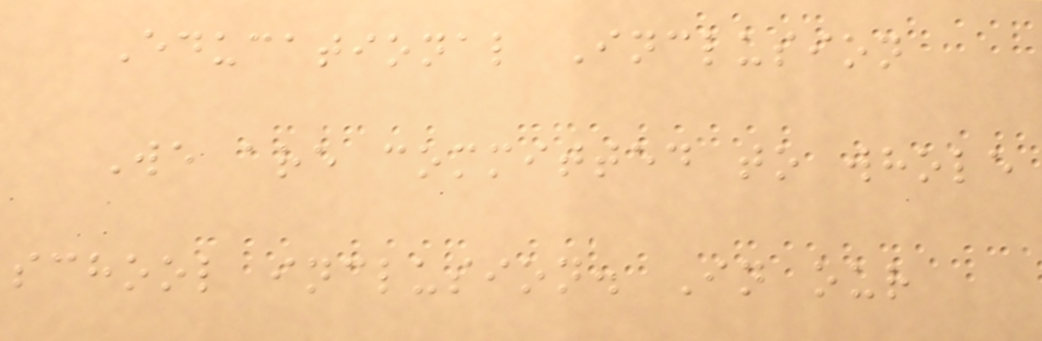Educational Inclusion
We are committed to whole
school inclusion. In our
